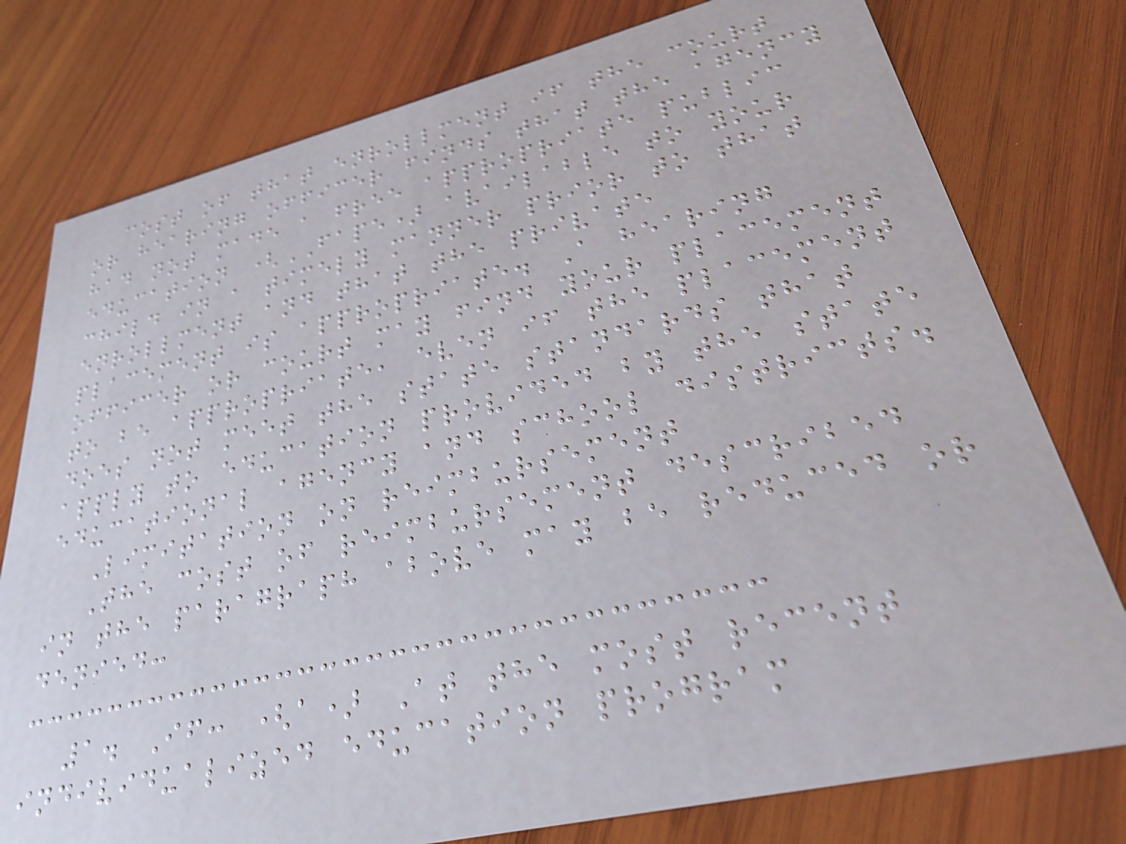cost of that enrollment if the court
or hearing officer finds that the agency
had not made a free appropriate public
education (FAPE) available to your
child in a timely manner prior to that
enrollment and that the private
placement is appropriate. A hearing
officer or court may find your placement
to be appropriate, even if the placement
does not meet the state standards that
apply to education provided by the state
educational agency and school districts.
Limitation on reimbursement
The cost of reimbursement described
in the paragraph above may be reduced or
denied:
1. If: (a) At the most recent
individualized education program
